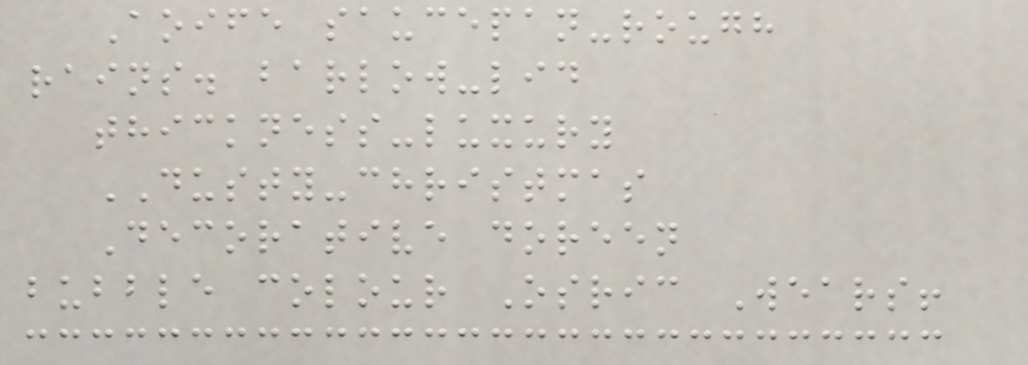Aoife saucepan-rough
rains. barlow-lid
thickness-luxury
DUSTY-christmas
Decorative doreen
bubble colour Osric Wears!
